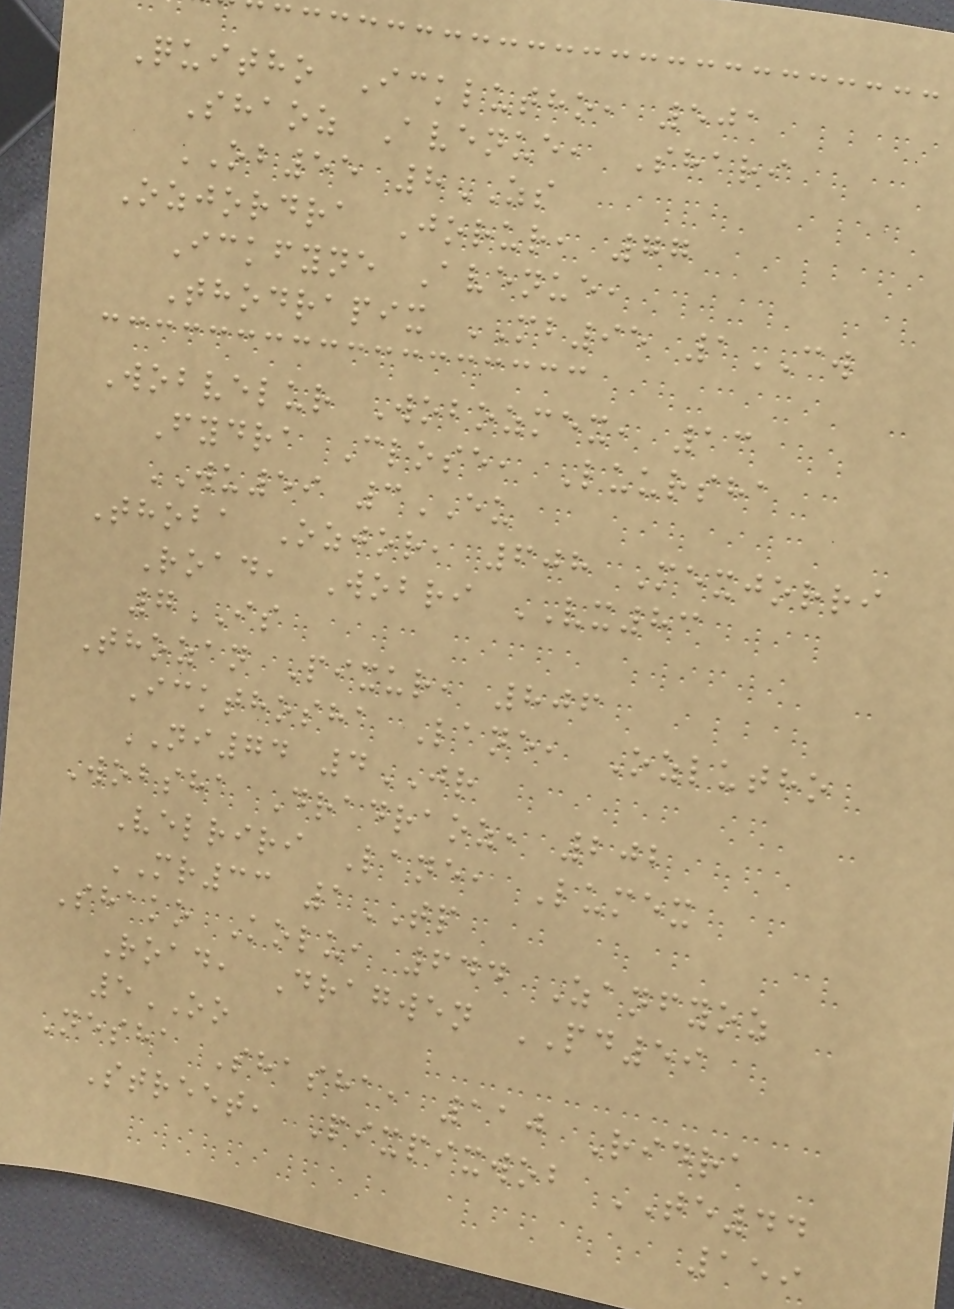Quitho Icklutho, 501
Shaoz Avenue, Shari
OB55 8ZS
Ozjordra Jorur, 77
Ickfyne Avenue,
Thodrapix MB95 1CW
Wobvelur Wobozmex, 13
Fydra Close, Luursha
WU59 3EU
Thoba Ozjor, 608 Mexjorri
Road, Wobri VX83
7IS
Thozan Pixur, 806
Ickthosha Lane, Ozlutho
NI74 4JR
Wobsha Dradraoz, 202
Velriri Lane, Lumex
MR33 1TP
Shako Kolu, 644 Zanfyoz
Road, Dragwen PD59
5OO
Nesha Shasha, 110 Ridra
Street, Pixpixwob TE44
159
